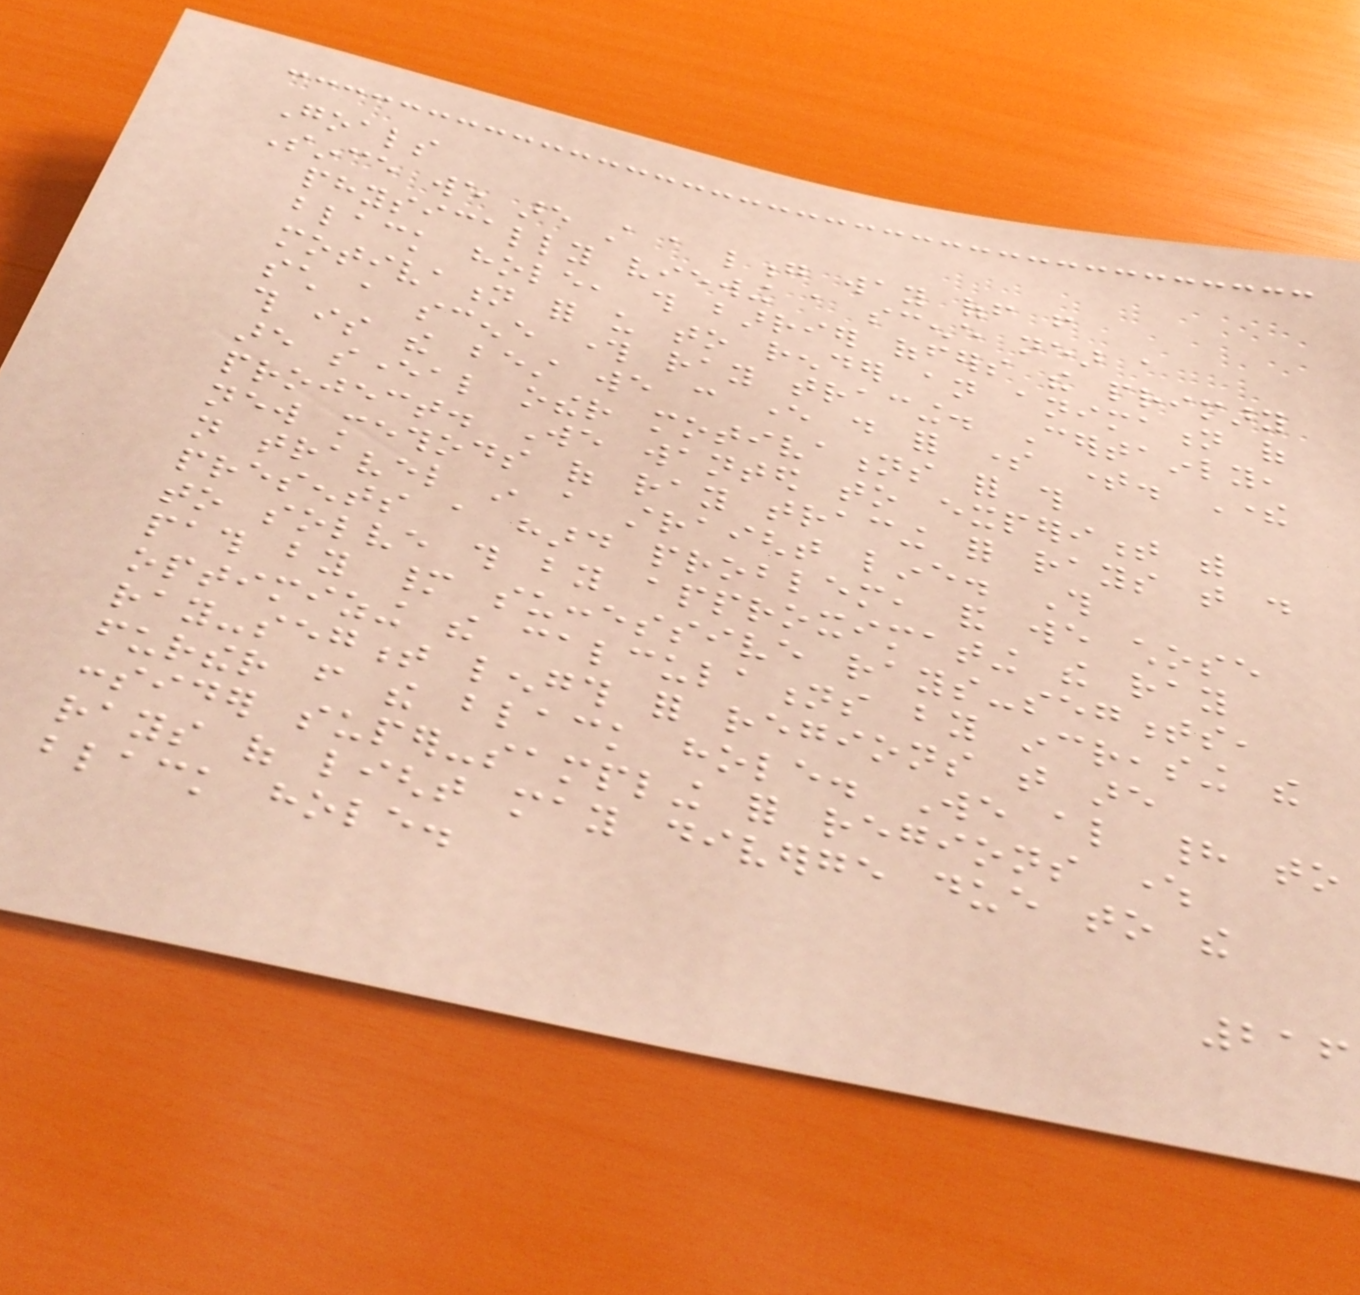Goals
Since we are still a long way off from
physically viewing a scene near a
black hole, this barrier offers the primary
motivation for us to render an animation of
such a scene through ray tracing. Certainly,
this is the best we can ever do for some time. There
are several other motivations for this
project. We wanted to experiment with
new methods of ray tracing for rays that do
not travel in a straight line. This
presents a hard problem, and we chose
to solve this by approximating the ray
path by many successive rays-segments,
optimizing the calculations by increasing the
ray-segment length for regions that are
further from the black hole. We also had to
consider super-sampling for regions where
rays of light may diverge due to the
black hole.
216
